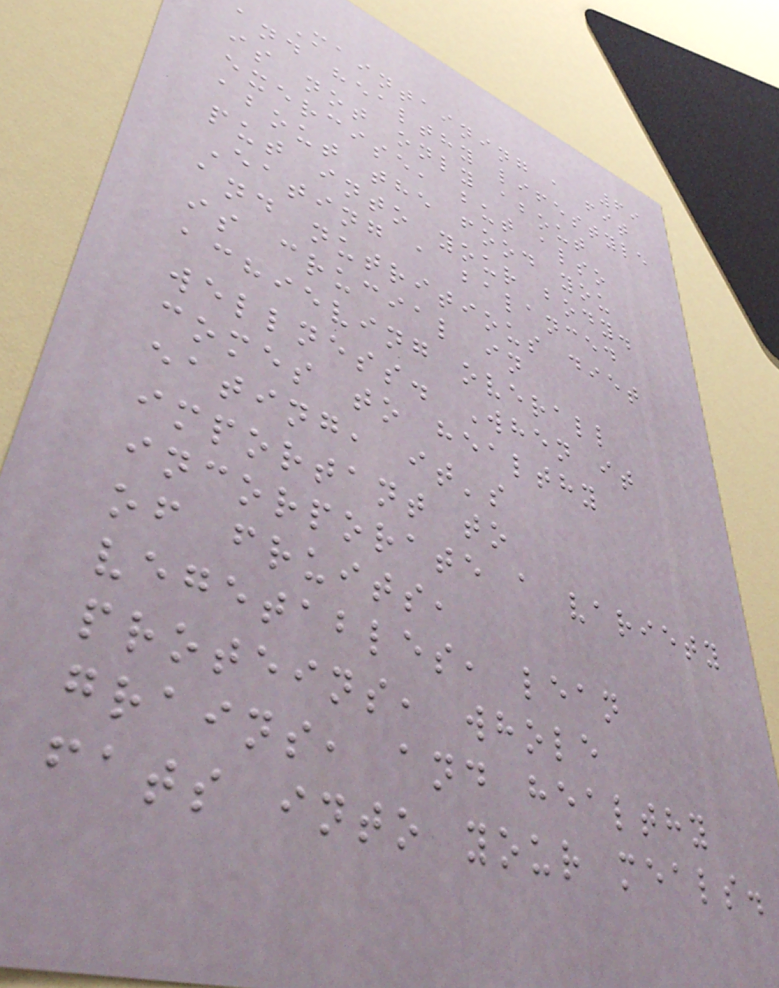69
Maintaining a fit
and healthy lifestyle
is not only about
exercise, but also
about the food you
put into your body.
Eating a balanced
and nutritious diet
is crucial in
achieving overall
wellness. When it
comes to healthy
eating, it's
important to
incorporate a variety
of fruits,
vegetables, lean
proteins, whole
grains, and healthy
fats into your meals.
